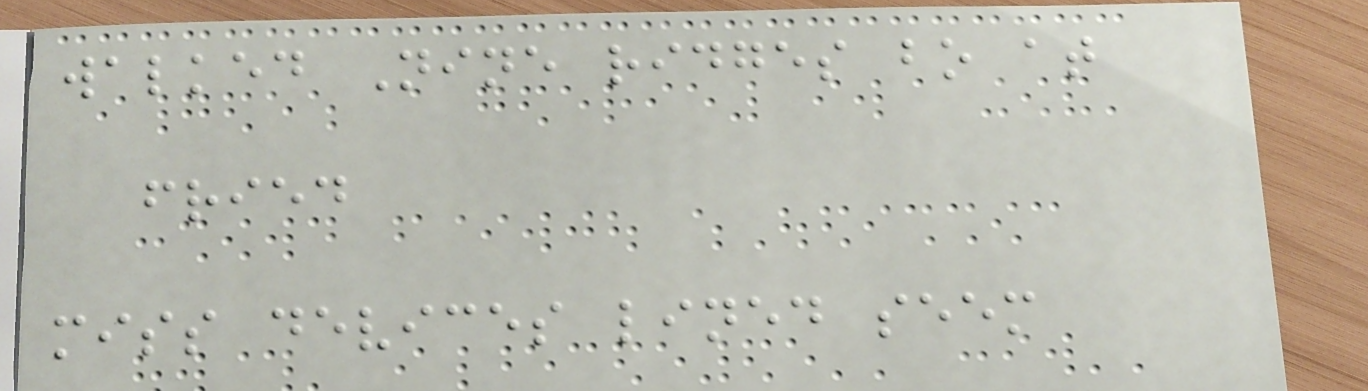walked Nine ridges bo at
fried
miss devices lined seem
